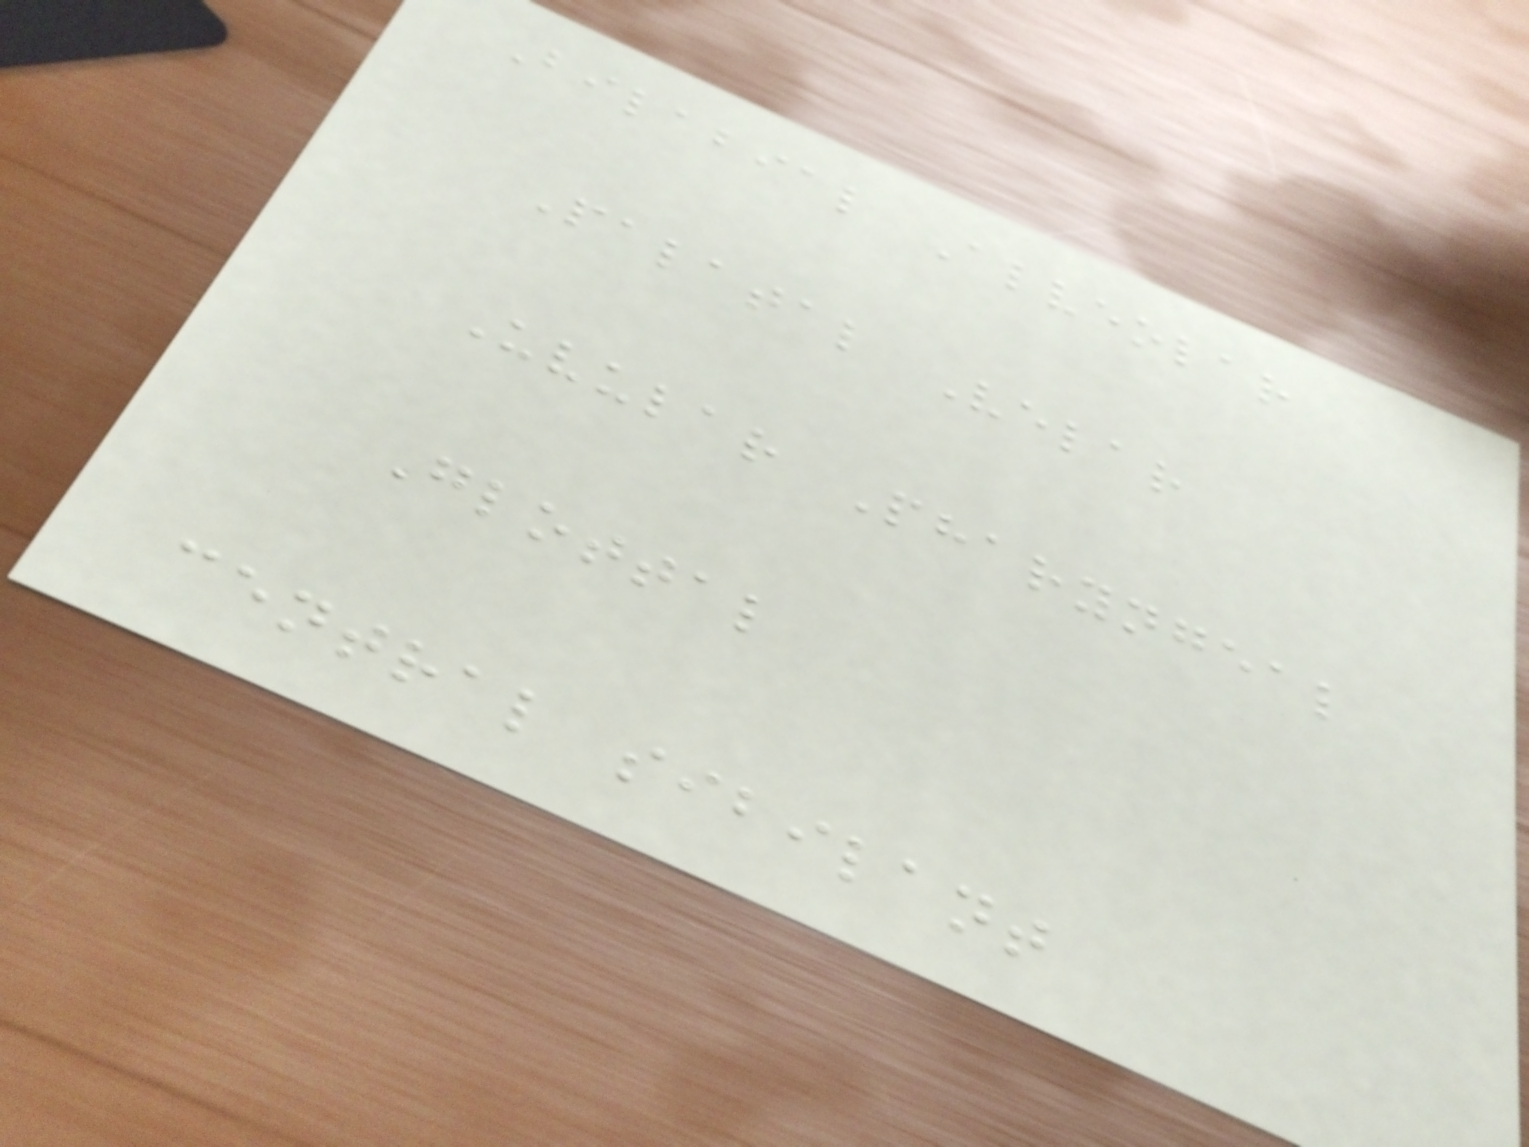Bilabial Alveolar
Palatal Velar
Uvular Pharyngeal
Glottal
central sibilant
